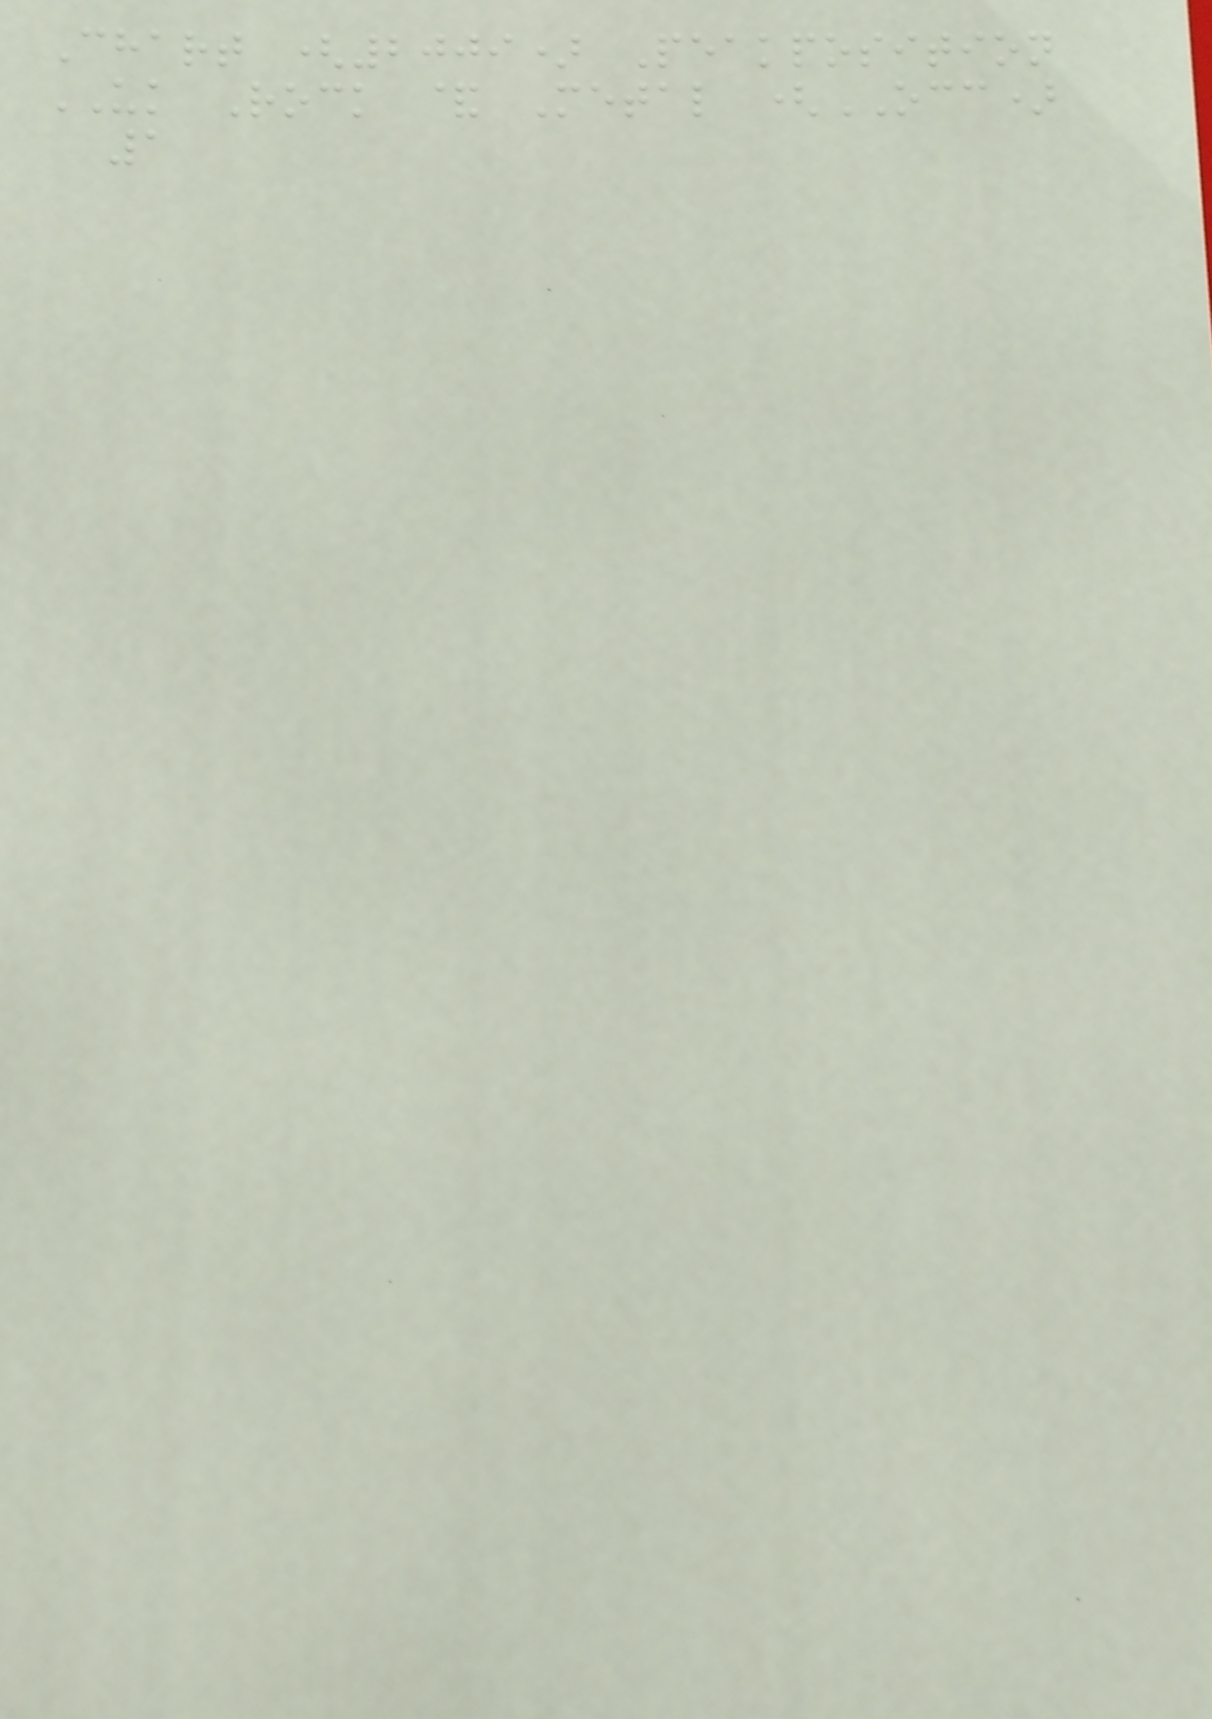Chart (2009) Peakposition
UK Rock & Metal (OCC)
1
